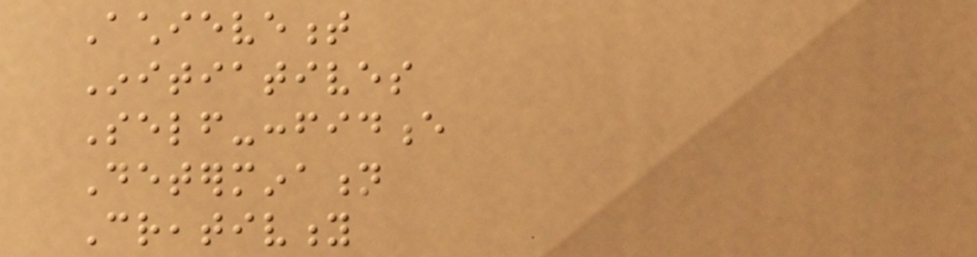Achievement
Initiatives
Self-confidence
Determination
Creativity
